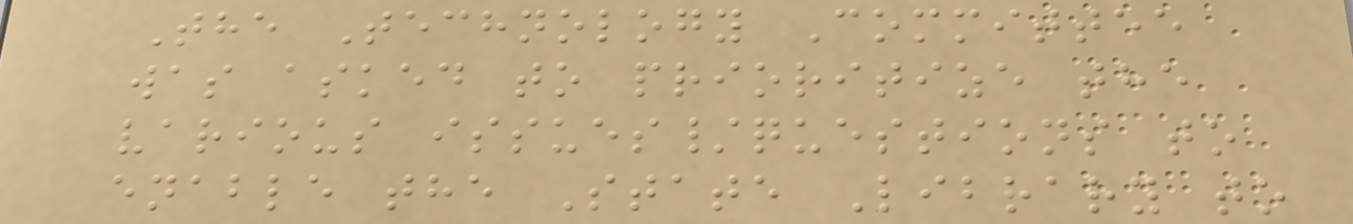The Technology Committee
was asked to prioritize the
various issues/questions to
enable the State Library to
